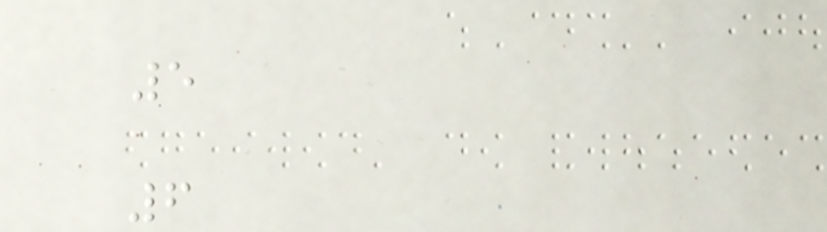5
6
